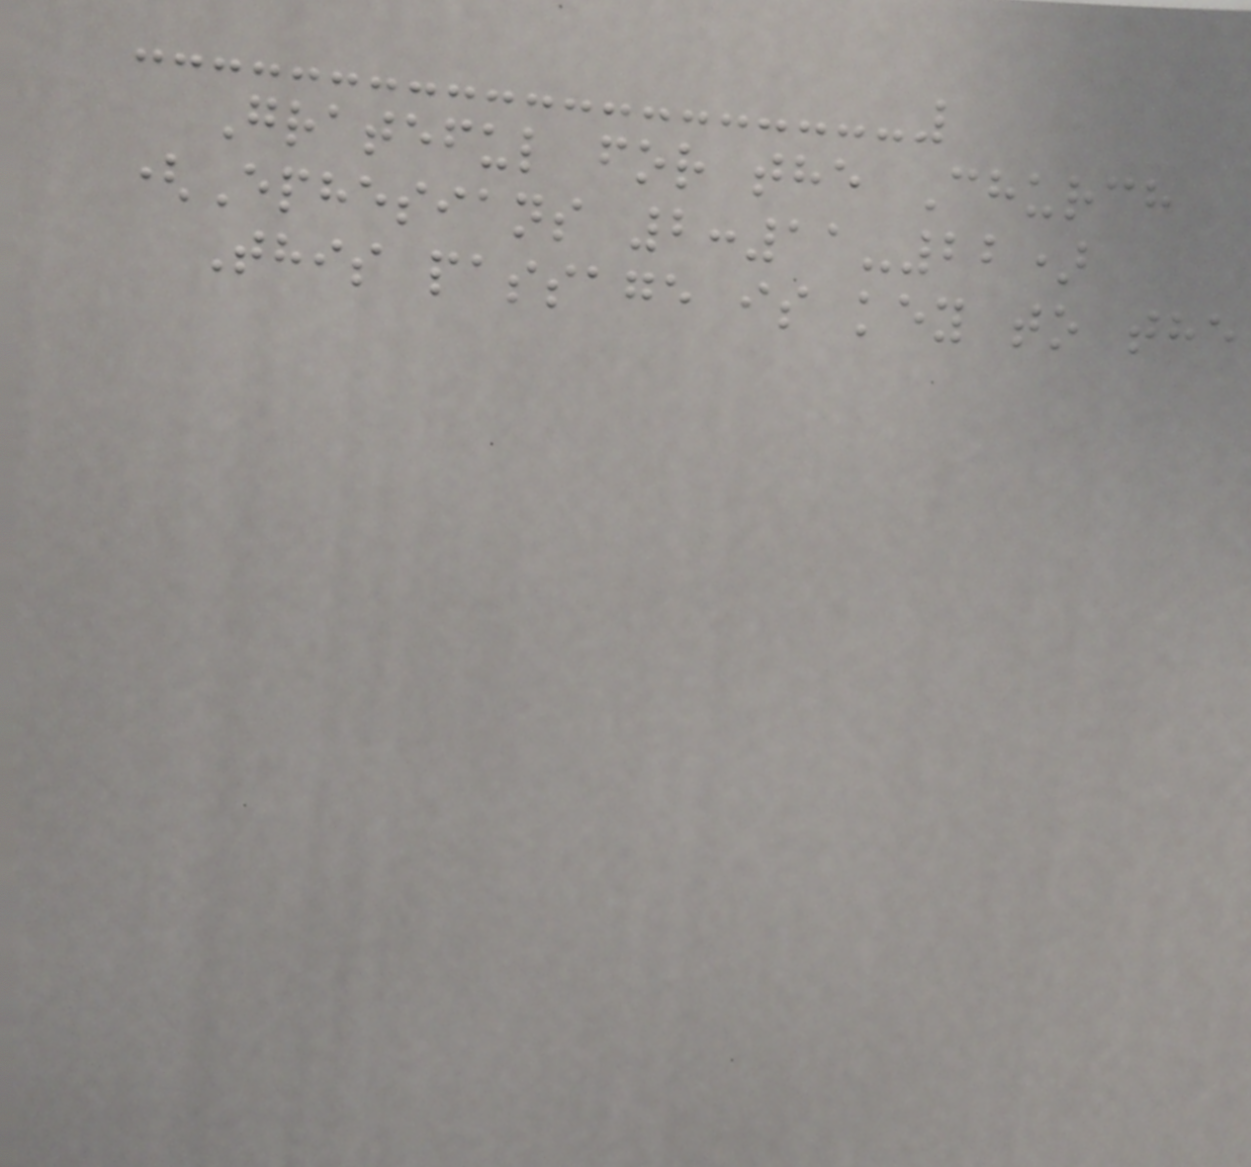Grateful for the Church
(Ephesians 2:11-22)
This passage is key to the
